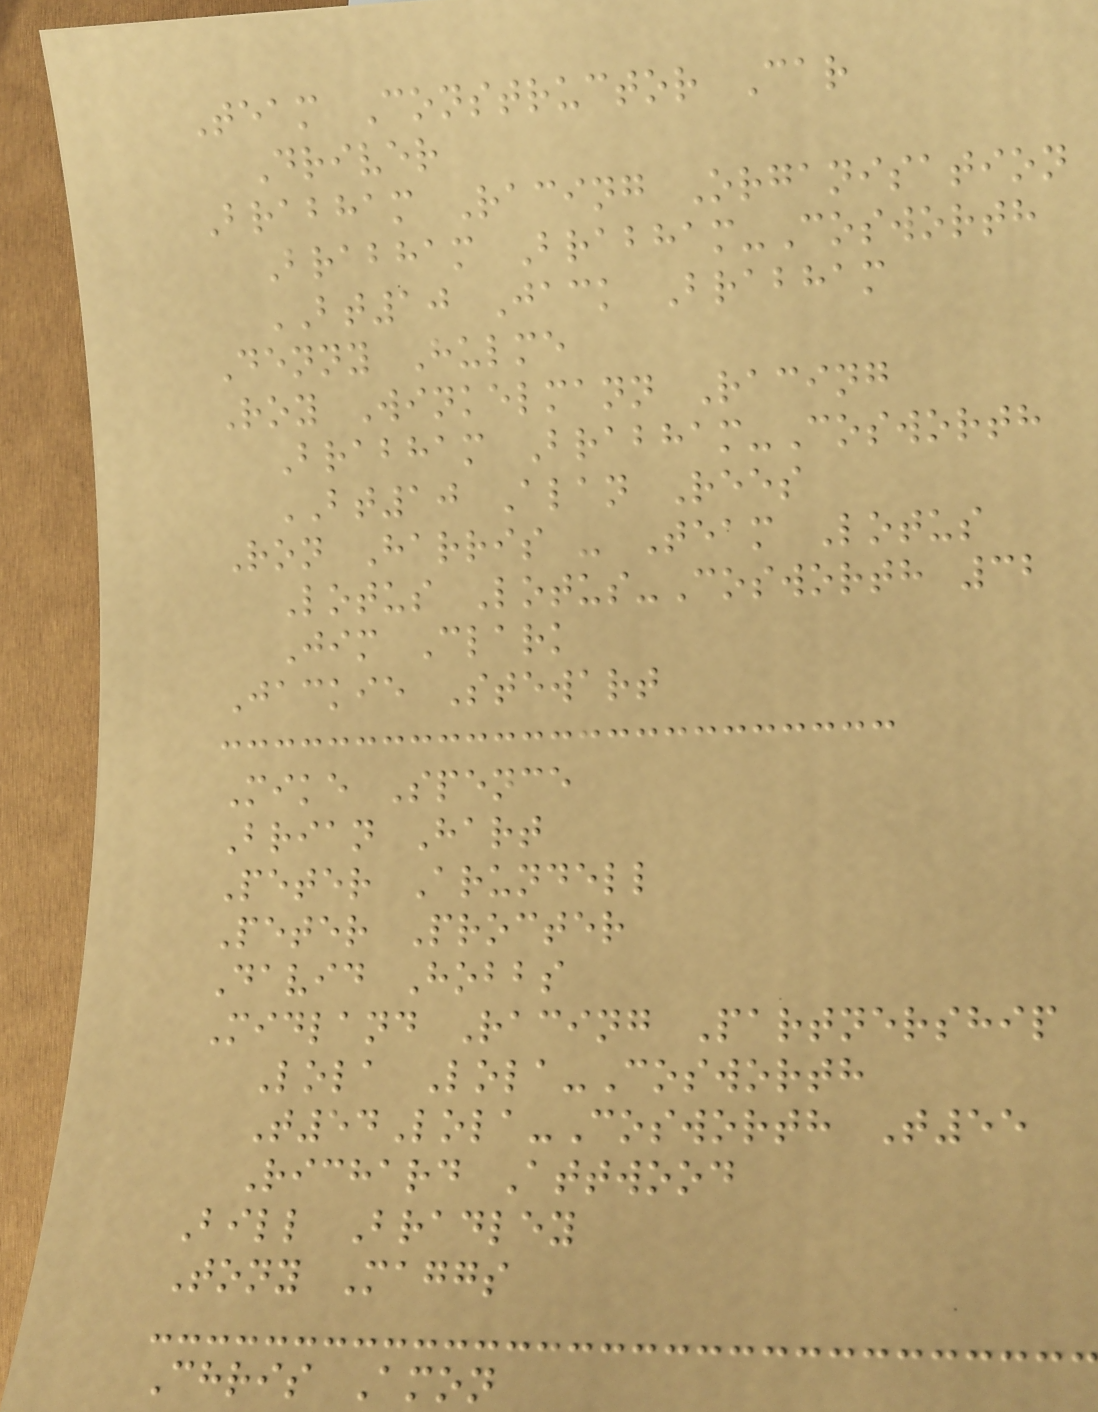Team Constructor Car
Driver
Brabham Racing Organisation
Brabham Brabham-Cosworth
BT10 Jack Brabham
Denny Hulme
Roy Winkelmann Racing
Brabham Brabham-Cosworth
BT10 Alan Rees
Ron Harris - Team Lotus
Lotus Lotus-Cosworth 32
Jim Clark
Jackie Stewart
Mike Spence
Brian Hart
Peter Arundell
Peter Procter
David Hobbs
Midland Racing Partnership
Lola Lola-Cosworth
T54Lola-Cosworth T55
Richard Attwood
Bill Bradley
Tony Maggs
Chris Amon
